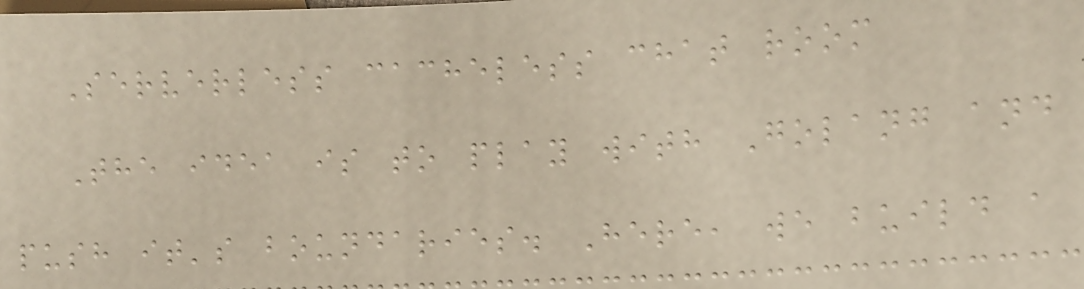Serverless cacheless chat room
The idea is to play with Golang and
push it's boundaries. Here, we build a
